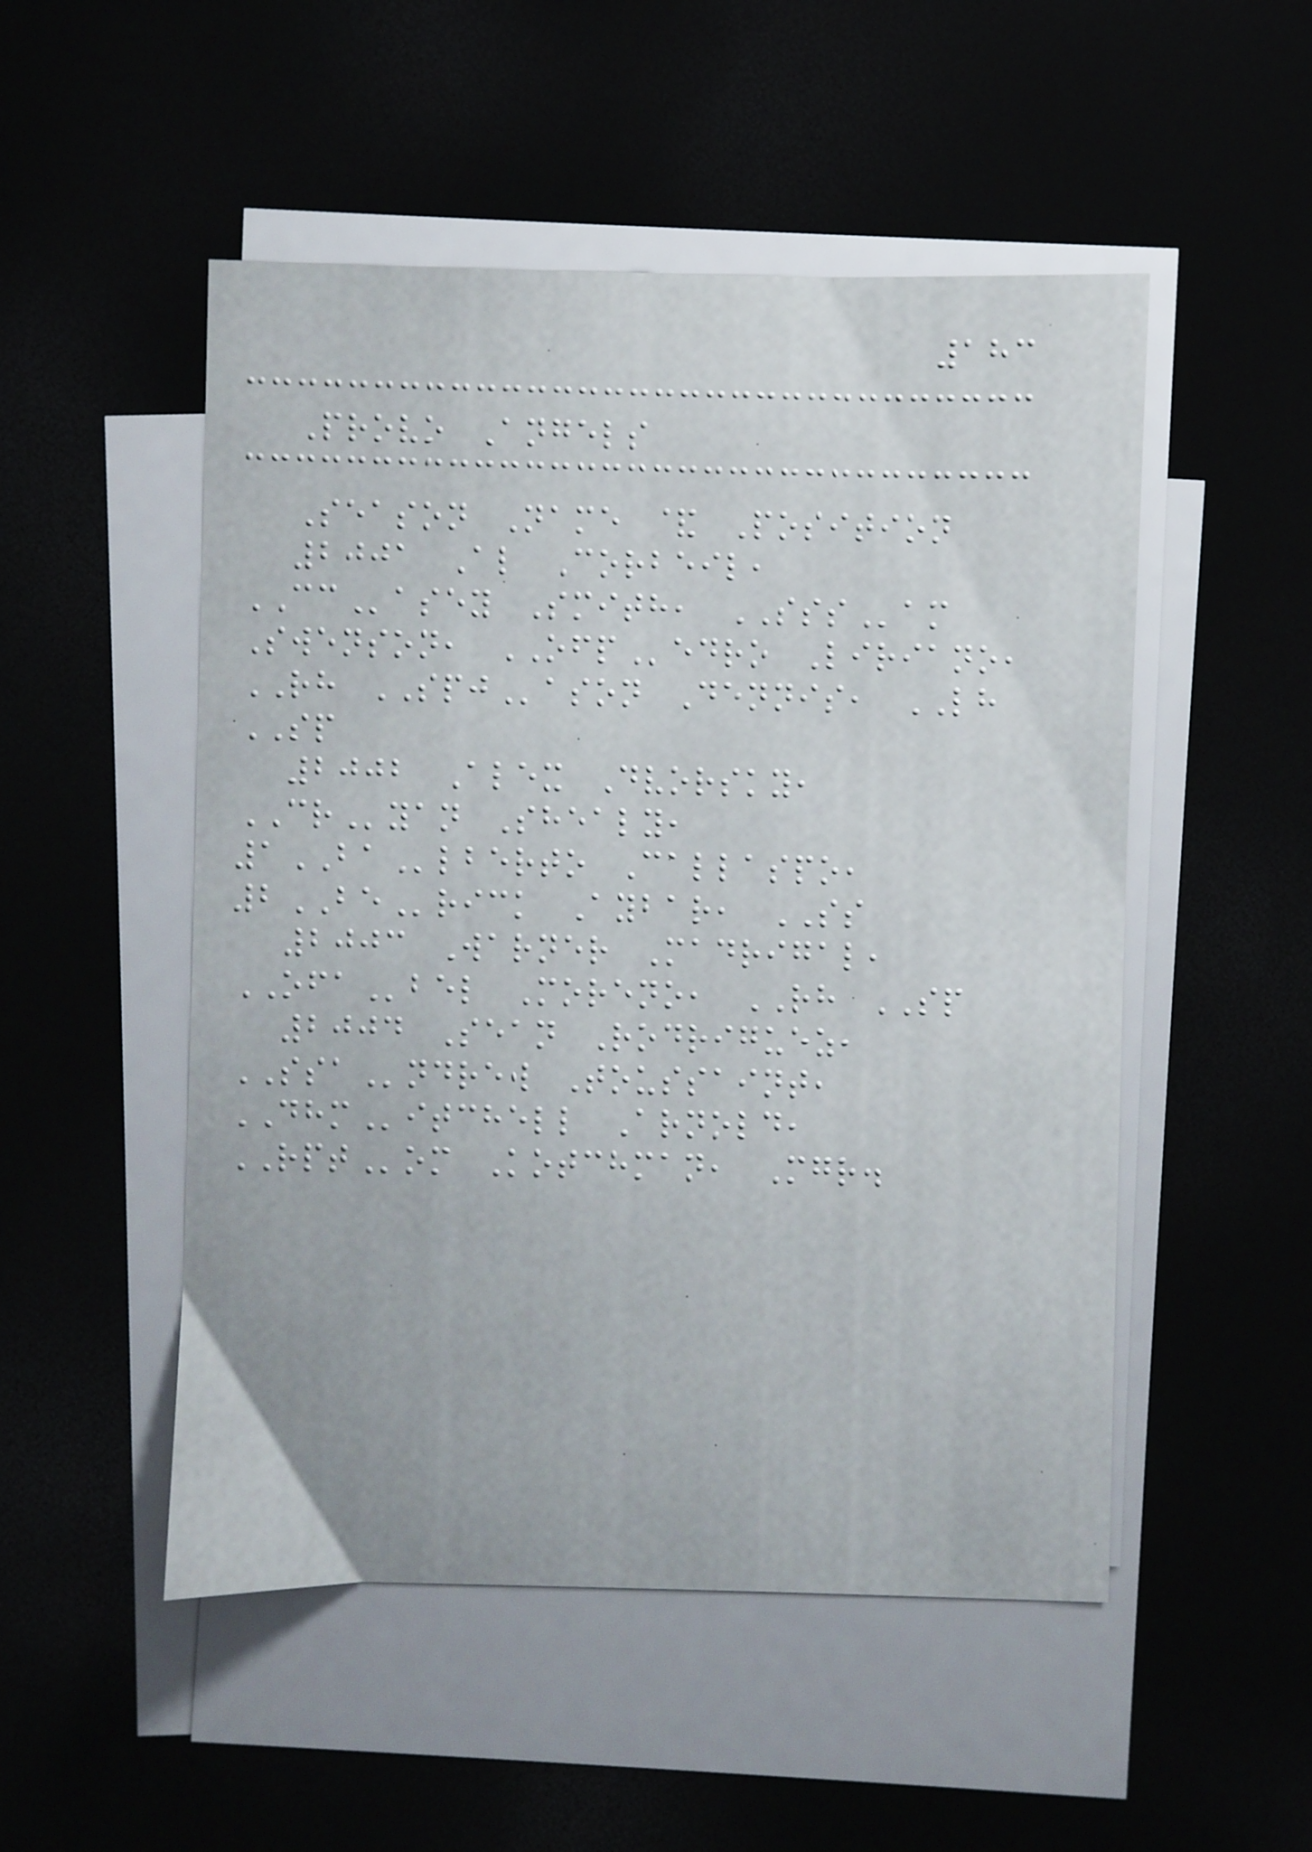183
Provo Angels
Season Name & Position
2001 Al Corbeil,
CCasey Smith, SSSam
Swenson, OFPedro Liriano,
RH SPJason Dennis, LH
SP
2002 Alex Dvorsky,
CRyan Shealy,
1BAlberto Callaspo,
2BErick Aybar, SS
2003 Warner Madrigal,
OFAbel Moreno, RH SP
2004 Sean Rodriguez,
SSAndrew Toussaint,
DHMitchell Arnold,
RPTom Kotchman, Mgr.
